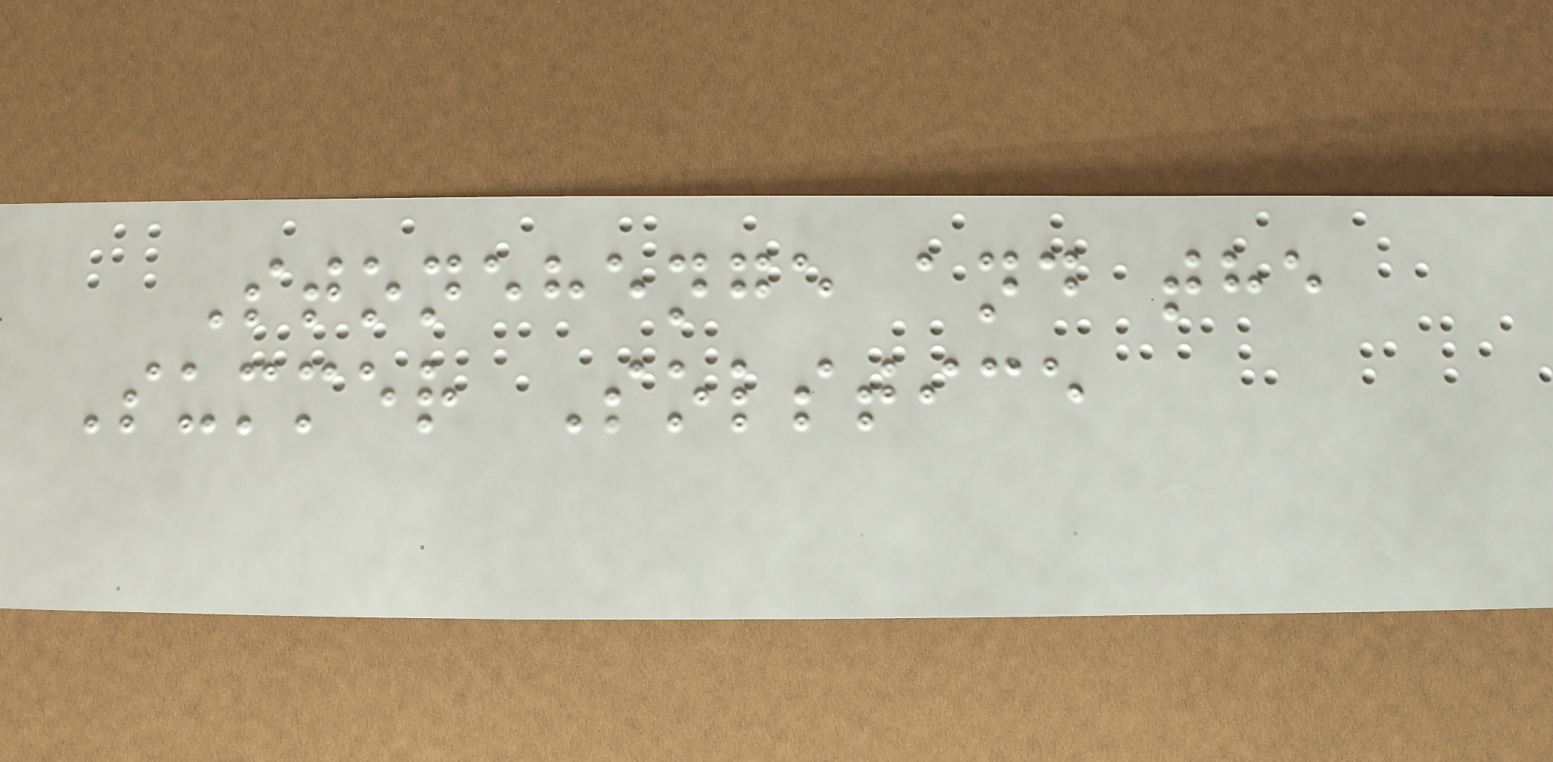Stonehenge and the
Summer Solstice
